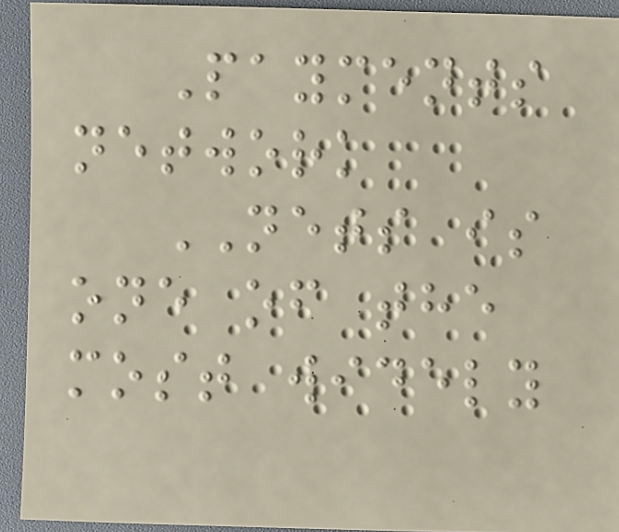Payments
network
NETS is
one of the
most widely
